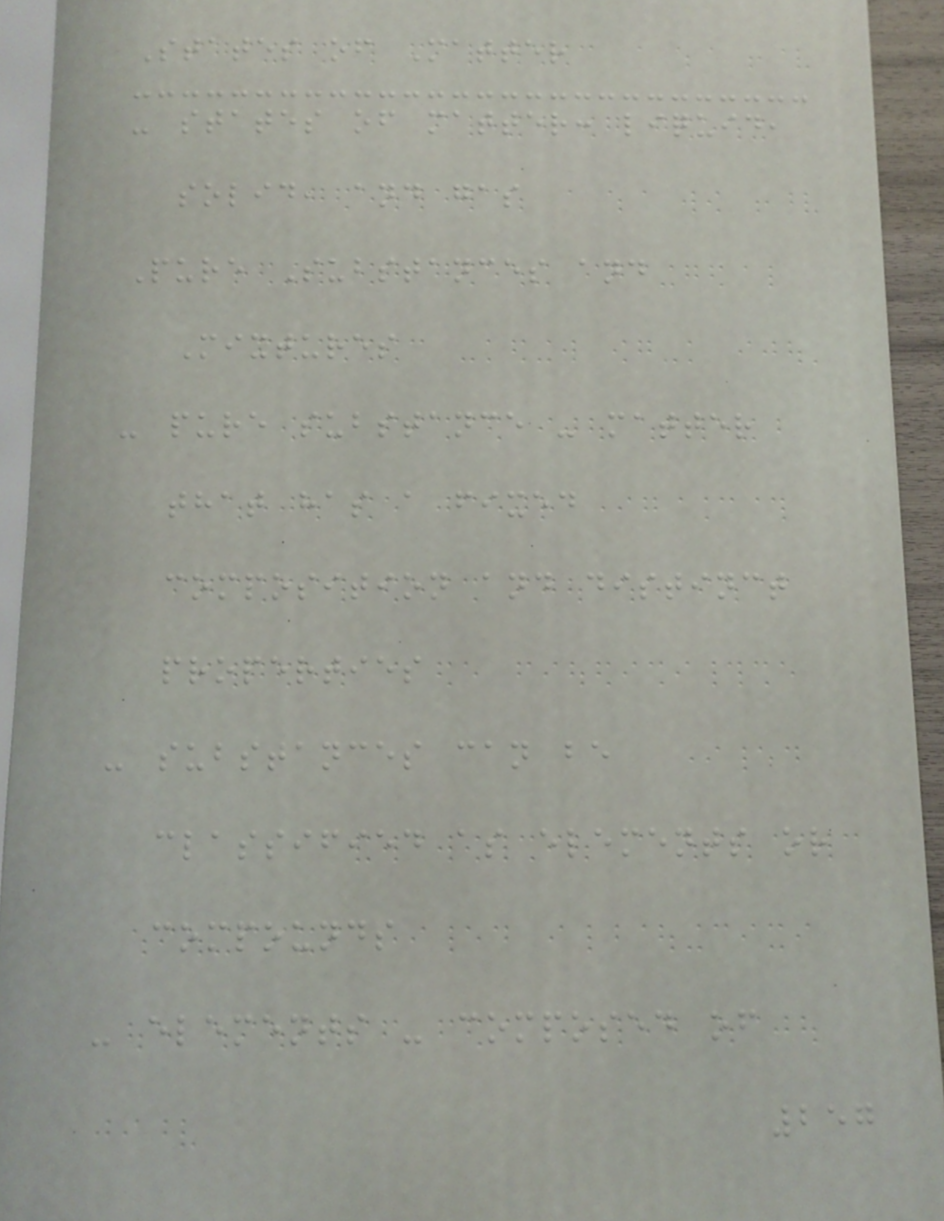States of Matter
- states of matter: liquid,
solid, and gas
Pure Substances and
Mixtures
- pure substance - matter
that has a fixed
composition and distinct
properties
- substances can be
classified as elements or
compounds
- elements - composed of
257
